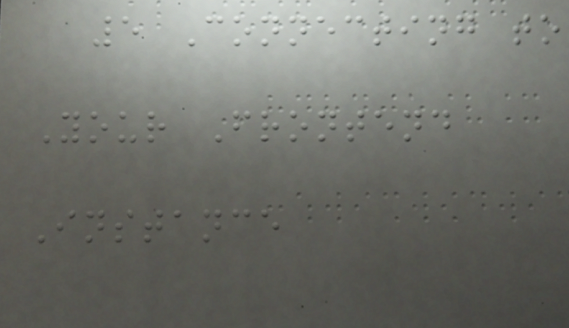5 Connecting to
Your Frontend
Instance
